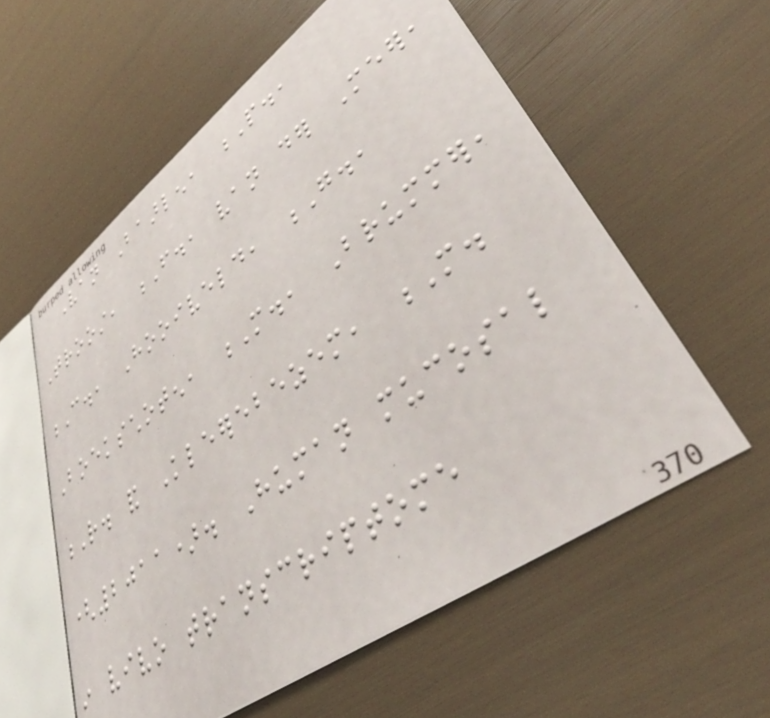Van Baarlen, P.,
Troost, F., van der Meer,
C., Hooiveld, G.,
Boekschoten, M., Brummer,
R. and Kleerebezem, M.
(2011). Human mucosal
in vivo transcriptome
